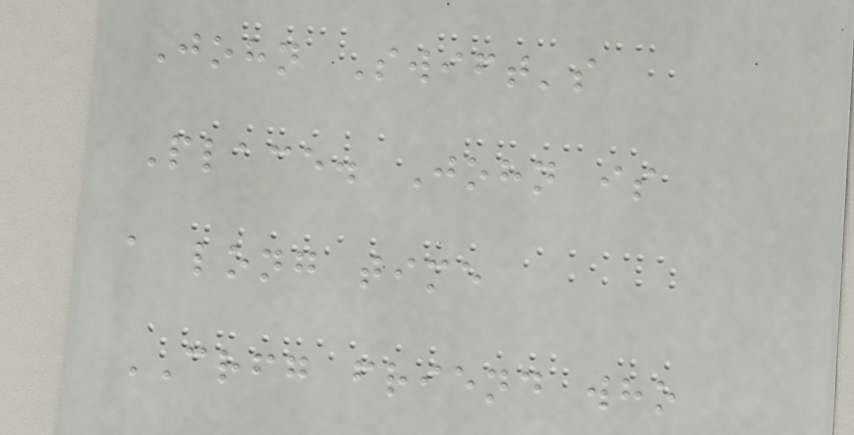John Swift's
Place. John is
a long time
CRFG friend who
